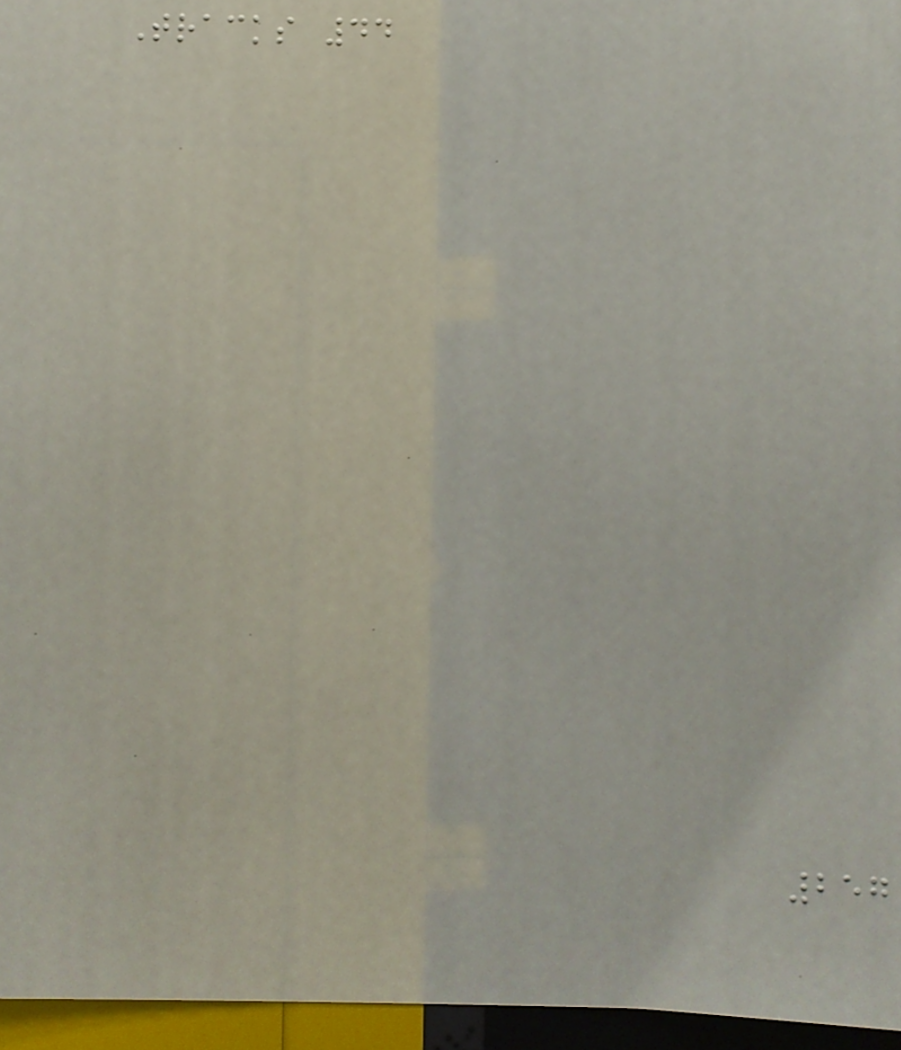Tracks 44
257
